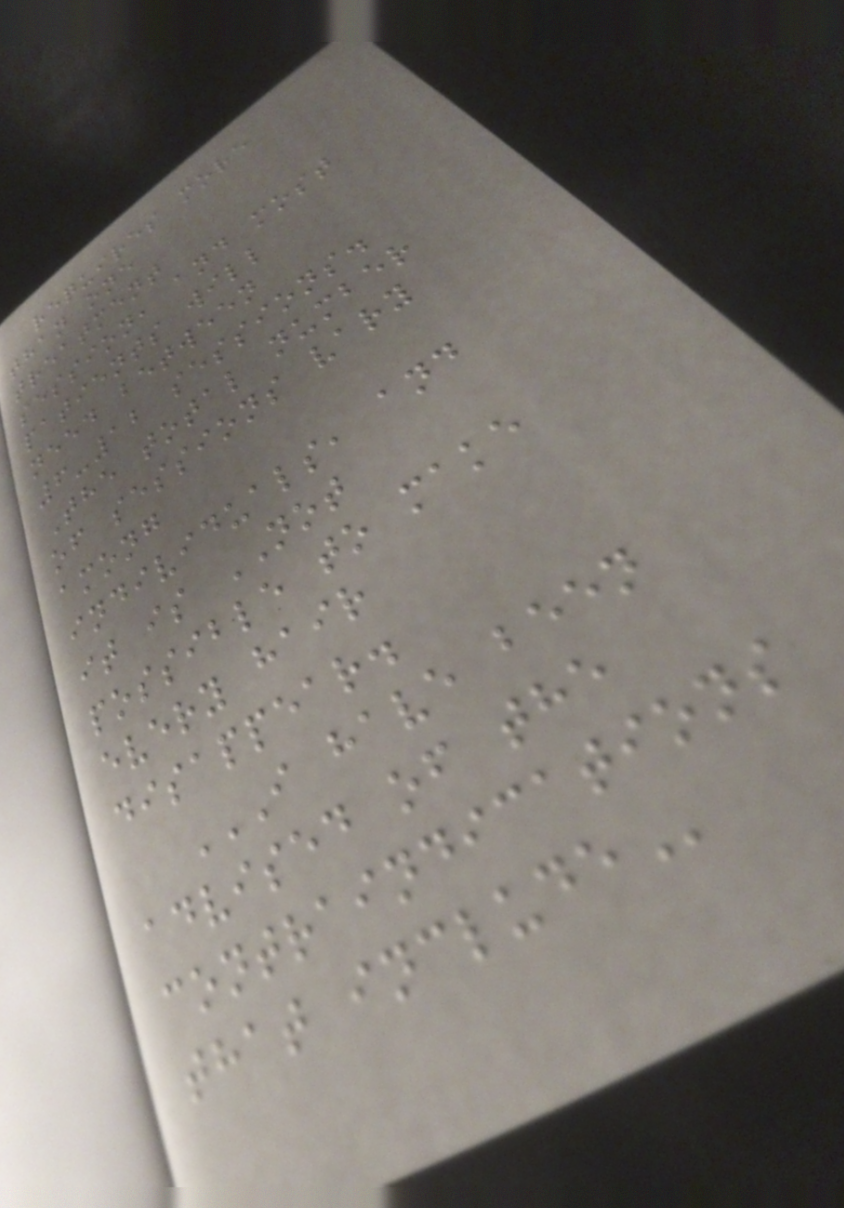requires more
than one
treatment
session, and most
patients will
need between
6-12 sessions.
The total number
of sessions vary
among
individuals, and
it is NOT
possible to make
every hair
disappear.
I HAVE BEEN
ADVISED OF THE
CONTRAINDICATIONS
THAT INCLUDE
